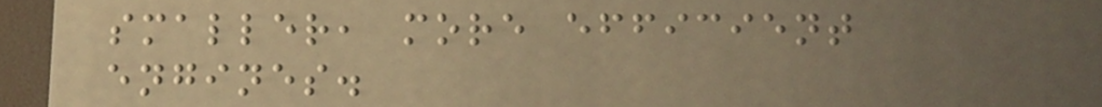smaller, more efficient
engines.
